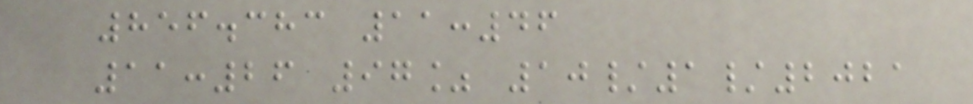856.383 11:46
11:26 97% 10/1/2021
